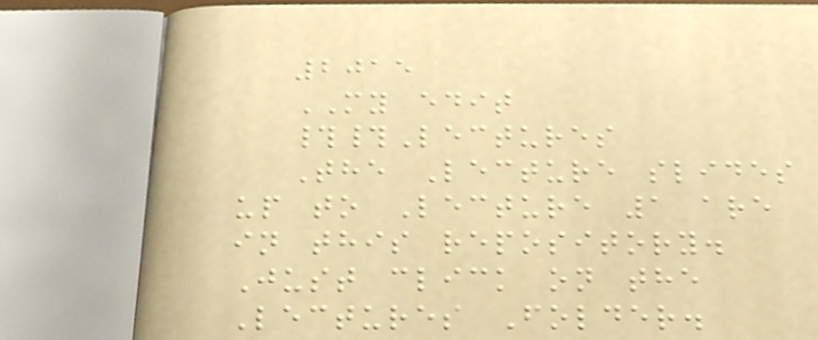2015
MY edit
##Lectures
The Lecture slides
up to Lecture 1 are
in this repository.
Just click on the
Lectures Folder.
